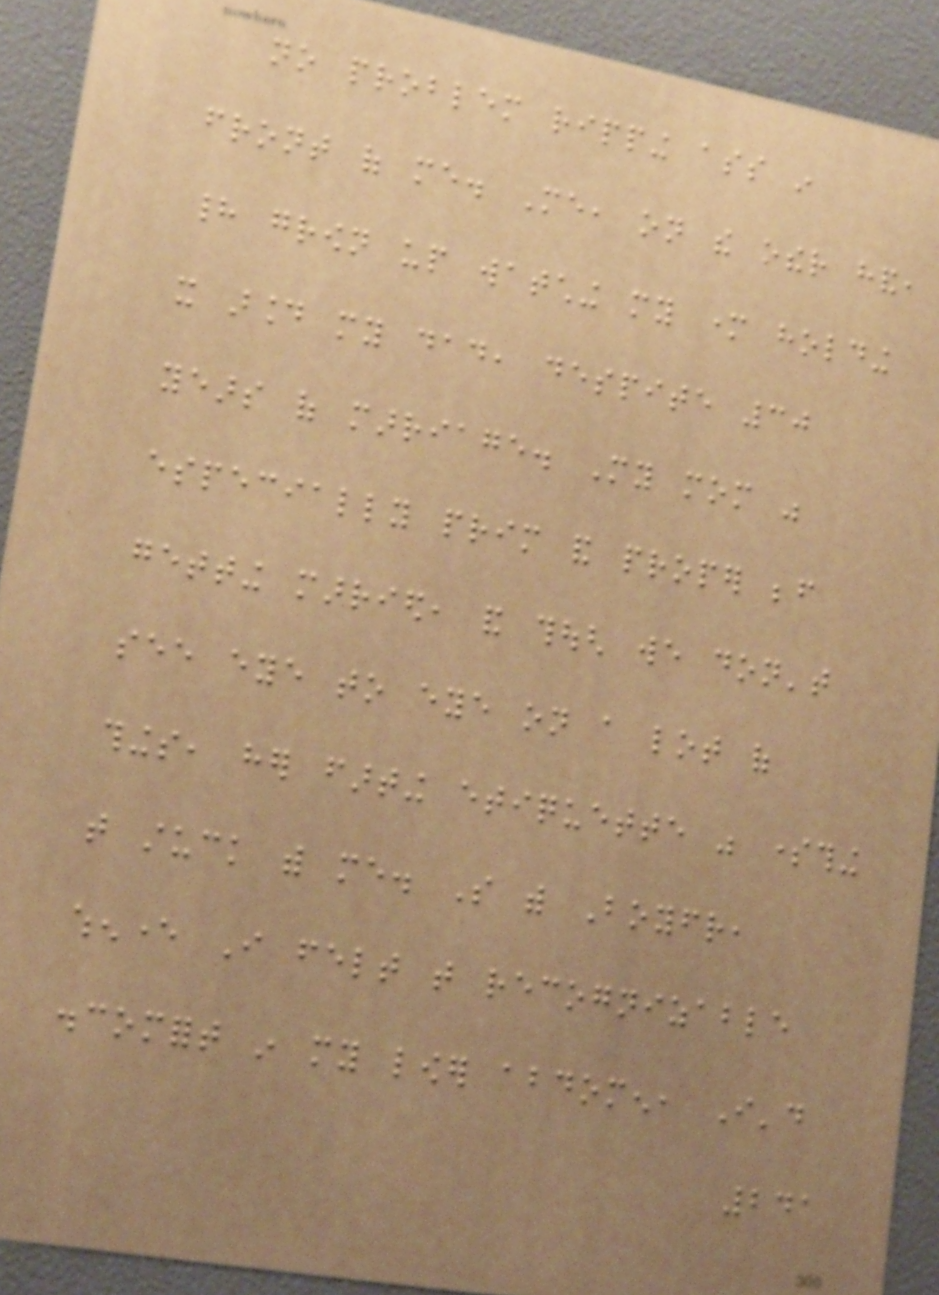no problem ripping ass in
front of me. Me, on the other hand,
had grown up watching my mother holding
it around my dad, despite 30
years of marriage. My mom was
especially prim and proper before
getting married, and though we don't
see eye to eye on a lot of
things, her farting etiquette was something
that stuck with me. So with Boyfriend,
whenever I felt that recognizable
discomfort in my lower abdomen, I'd
241
